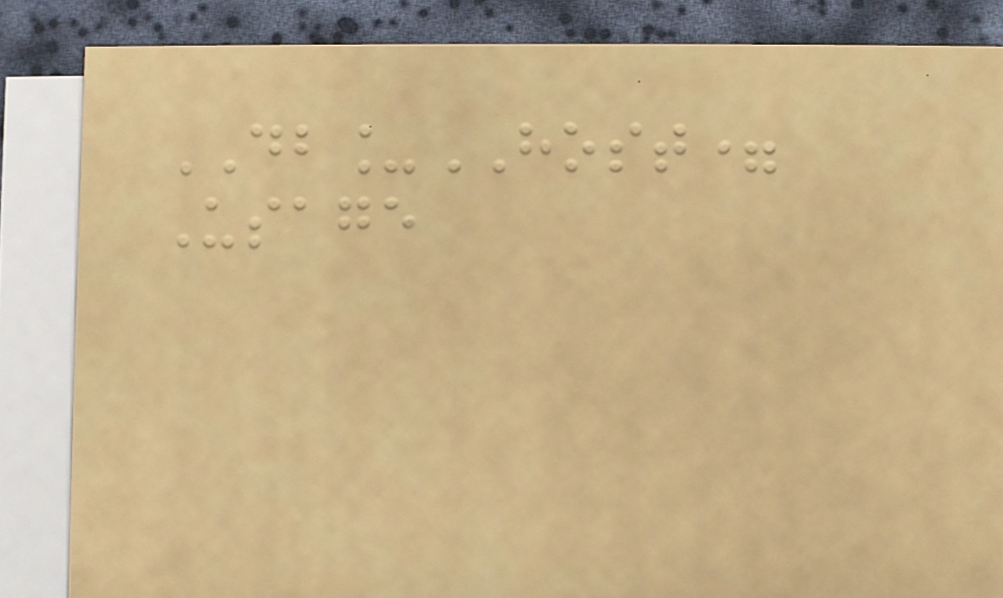DB_HOST=
Usage
